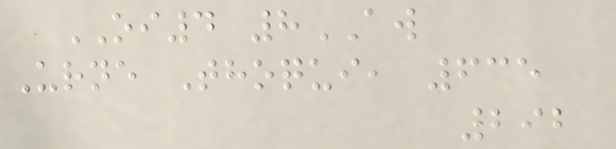OI4 8AW
Urne Thoqui, 635
292
